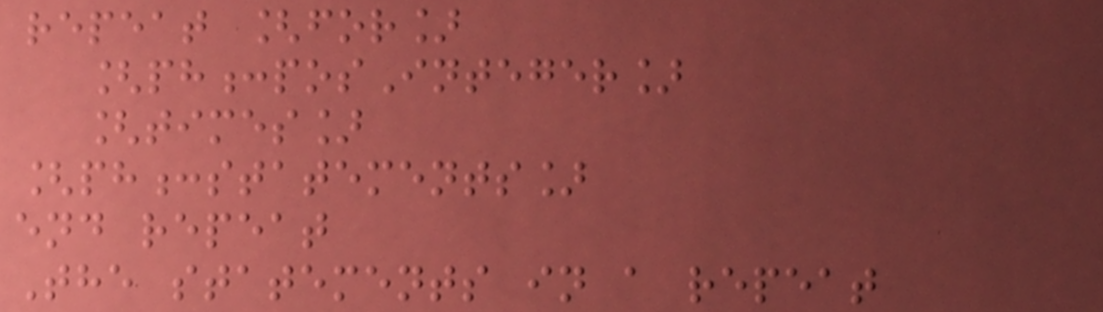repeat [for]
[ph:posInteger]
[times]
[ph:statements]
end repeat
The statements in a repeat
